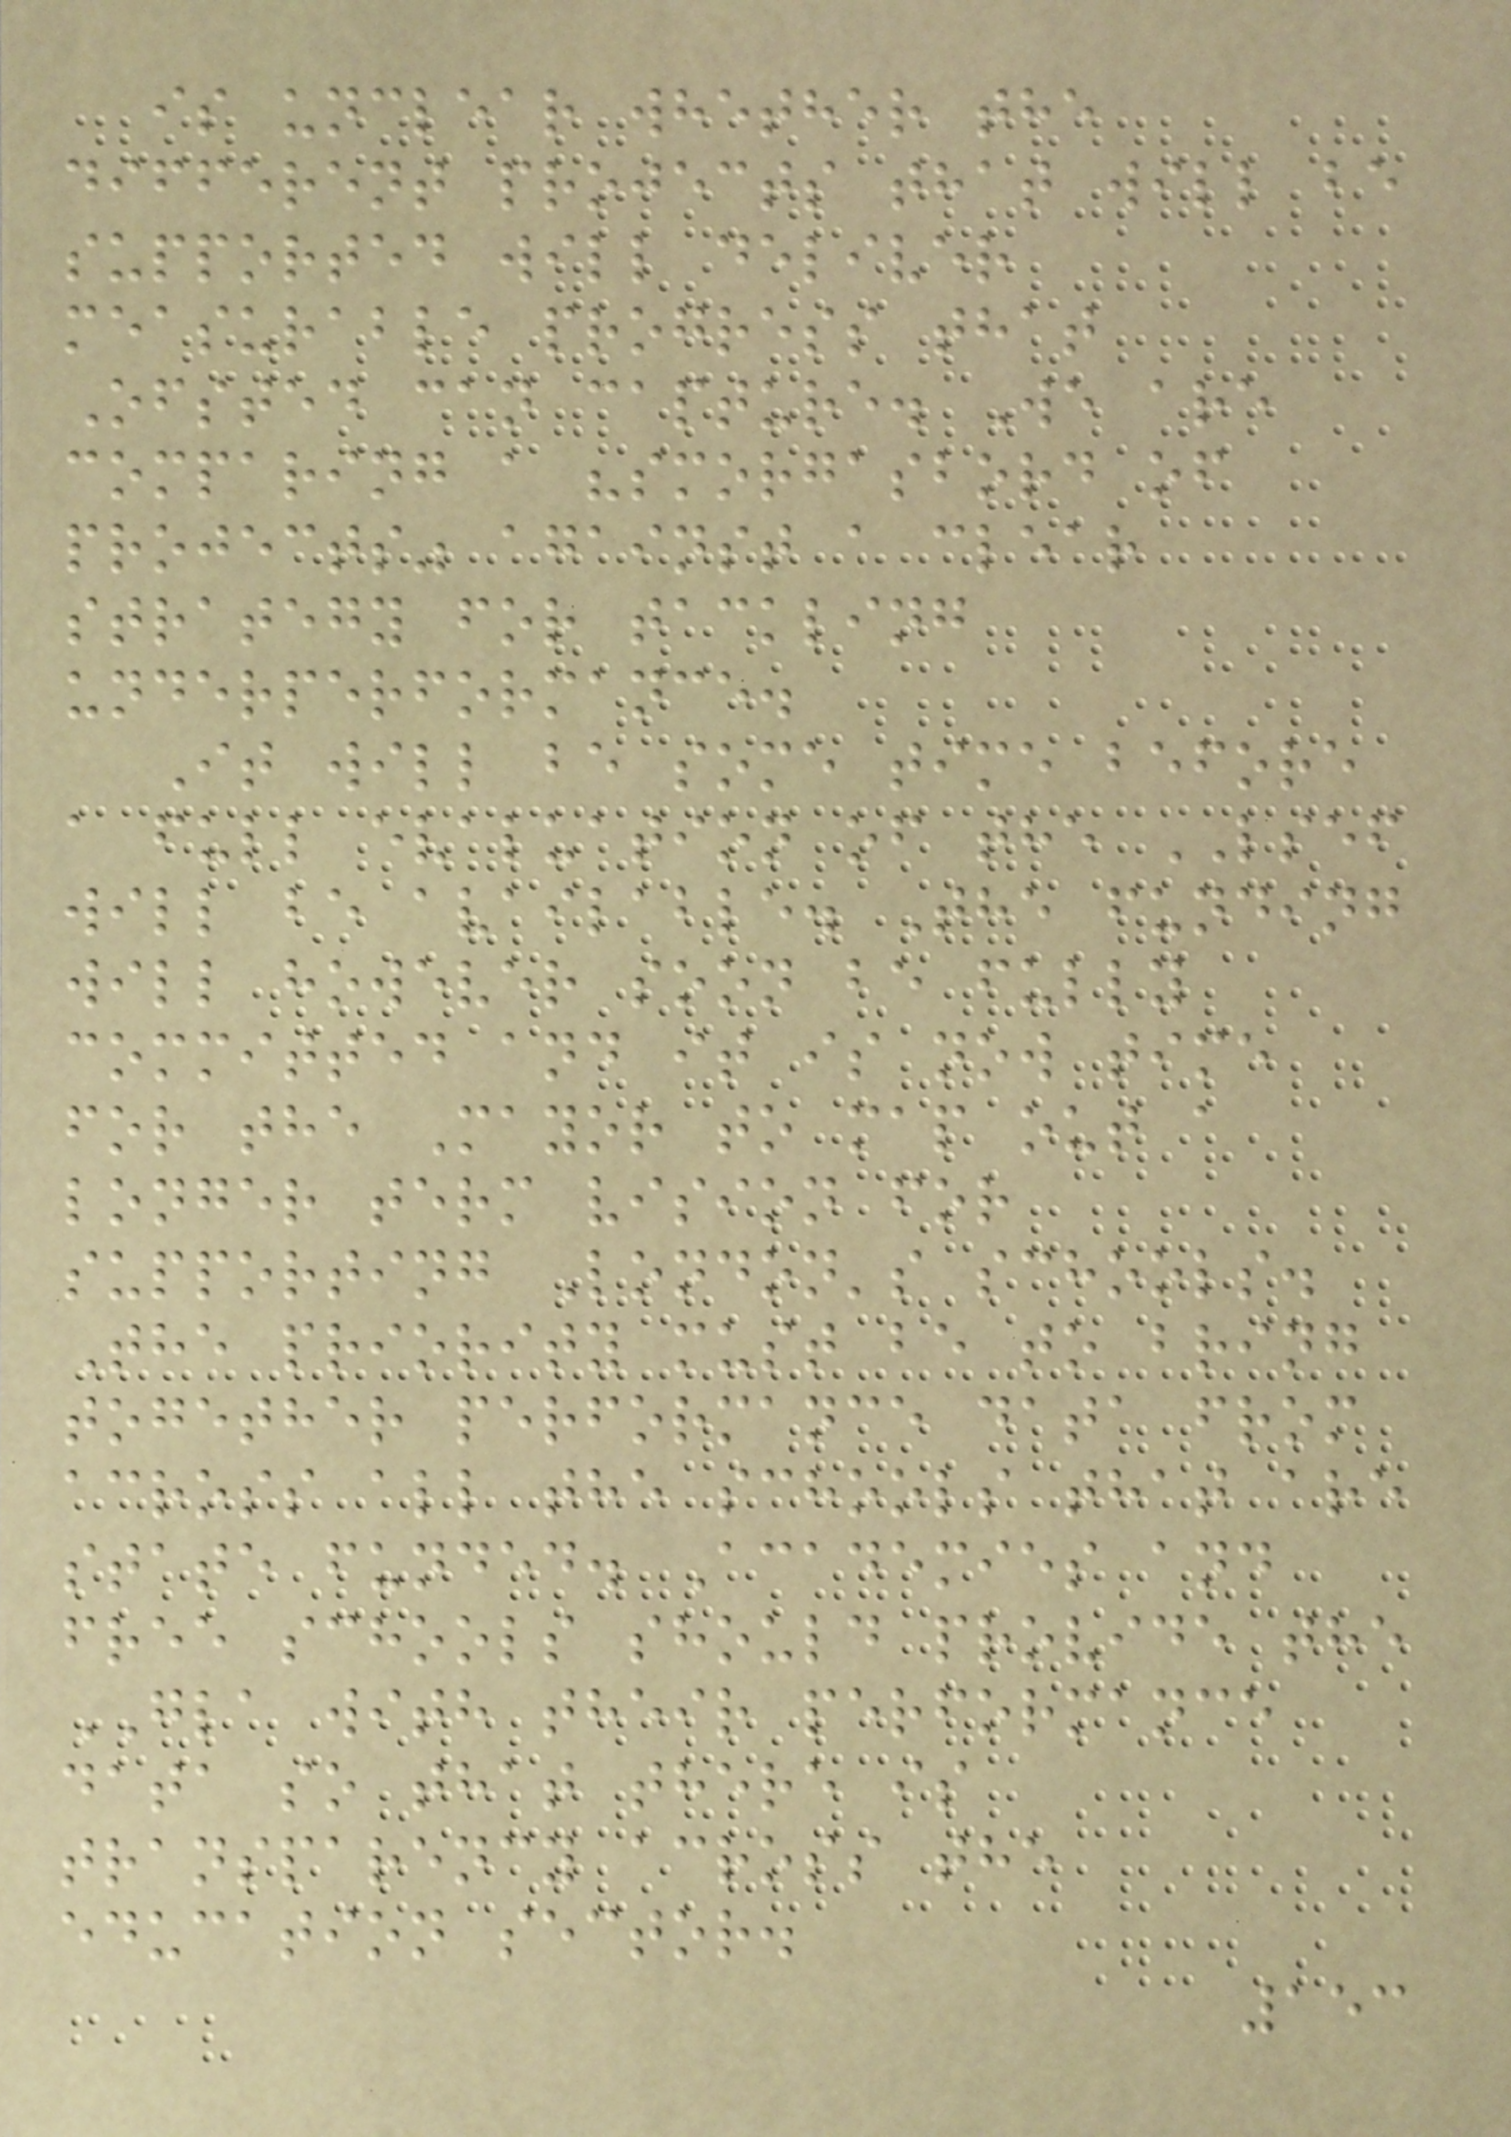is unclear whether the
different projects that will be
supported will deliver
measurable progress that
Ofsted can capture. We are
comparing a "smorgasbord of
projects" against a clear
strategy for tackling
underperformance.
It will be some time before
a full evaluation of the LSEF
will be available. The funding
will however soon be fully
committed and it is now time
for the Mayor to map out a
longer term vision for
supporting London's schools.
The priority must be to bring
together performance data from
across all the schools that are
state funded. Academies and
free schools should provide the
GLA with their performance
data so that there is
transparency across the
education sector.
153
